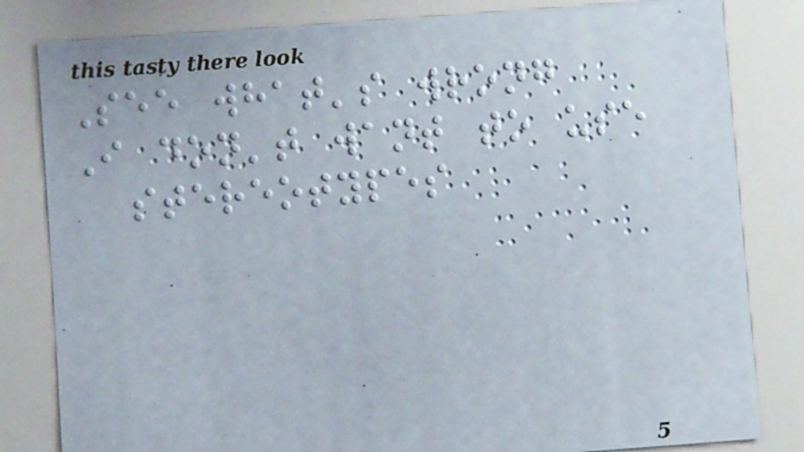See what's wrong
I don't want to use
stereotypes
